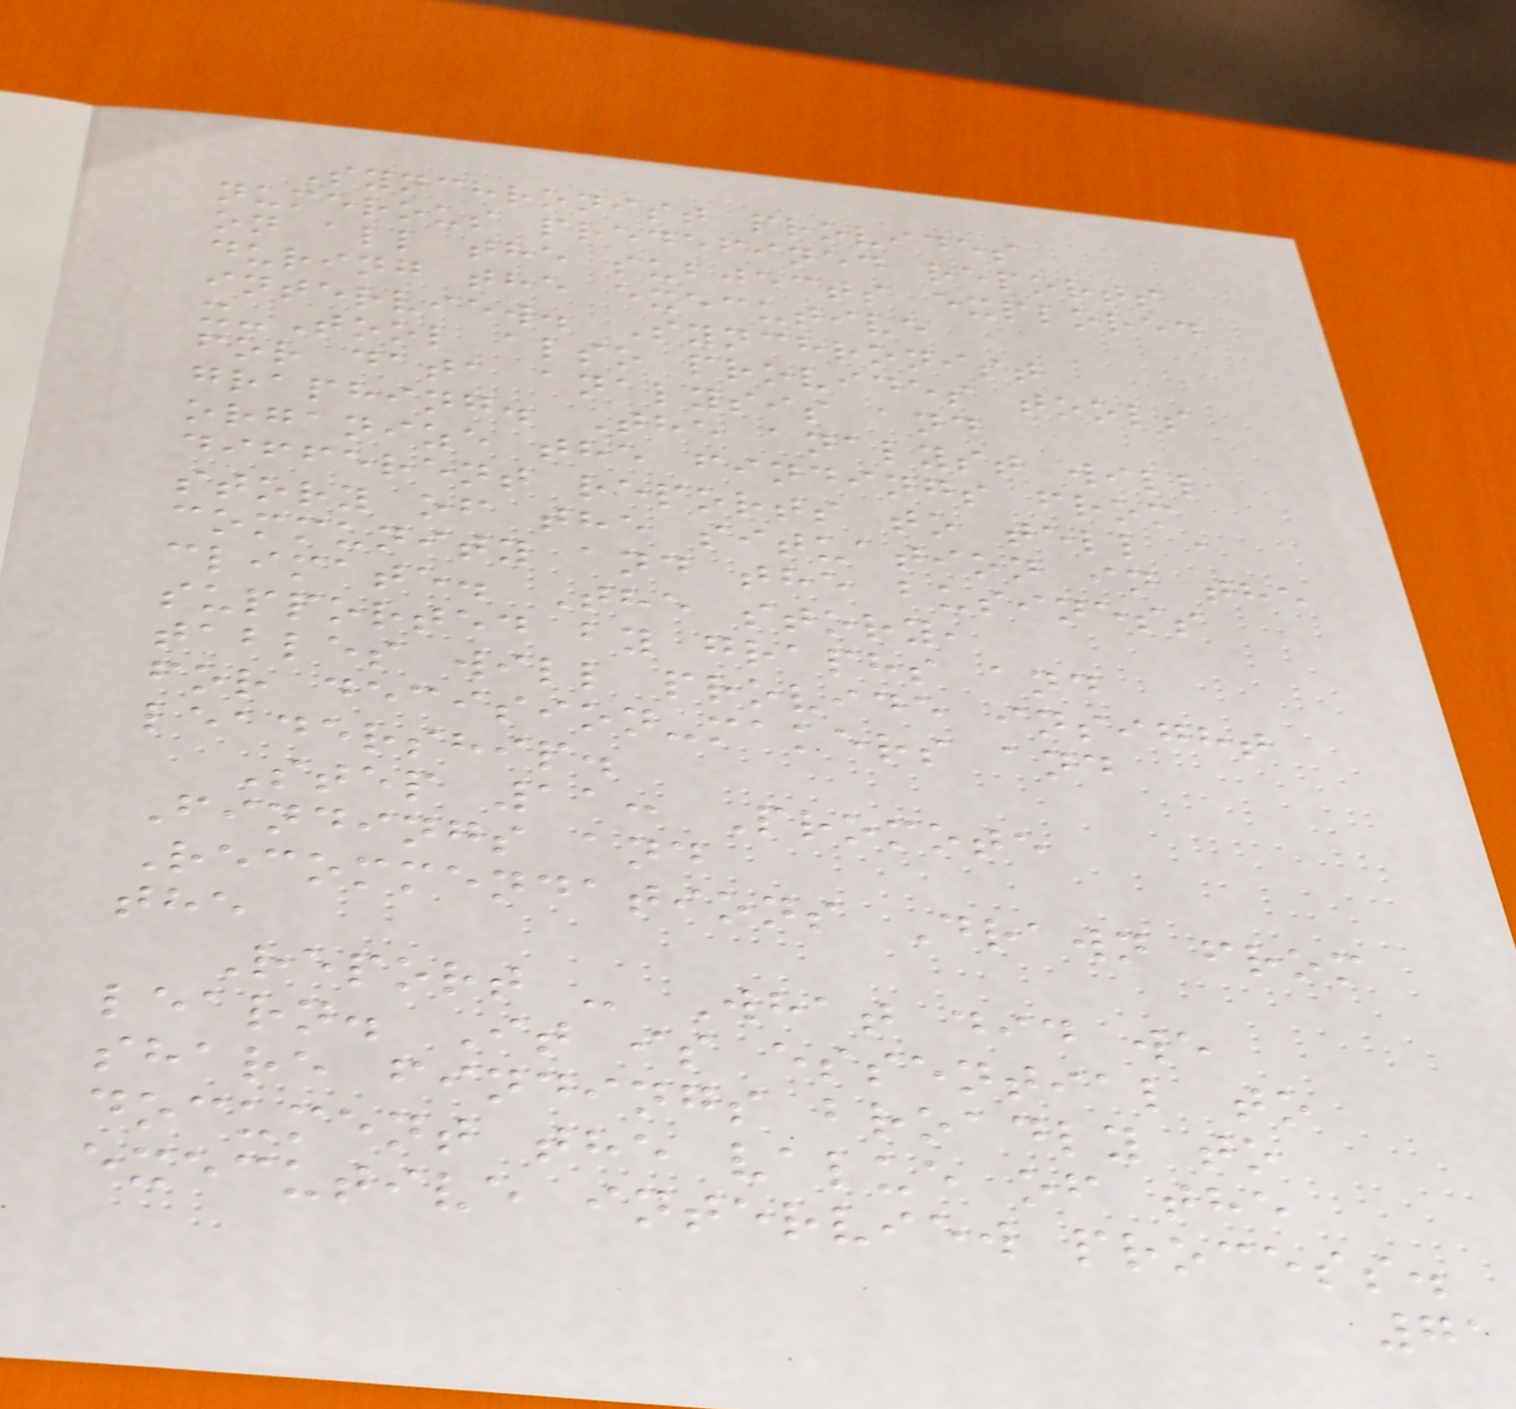Synchronist provides
numerous predefined reports
on all the subjects explored
during the executive
interview. Synchronist
x-Tool also provides tools
for data analysis and
graphing. The analyst will
organize the findings from
different reports to tell a
story of the situation in the
community and the business
climate. The story,
supported by graphs and
tables will provide insight
for decision-makers and
leadership.
Step 11: Promote
Findings and
Recommendations Drawn from
the
Report - What did we
learn. It is essential to
share findings broadly to
document the value of the
executive interview process.
71
